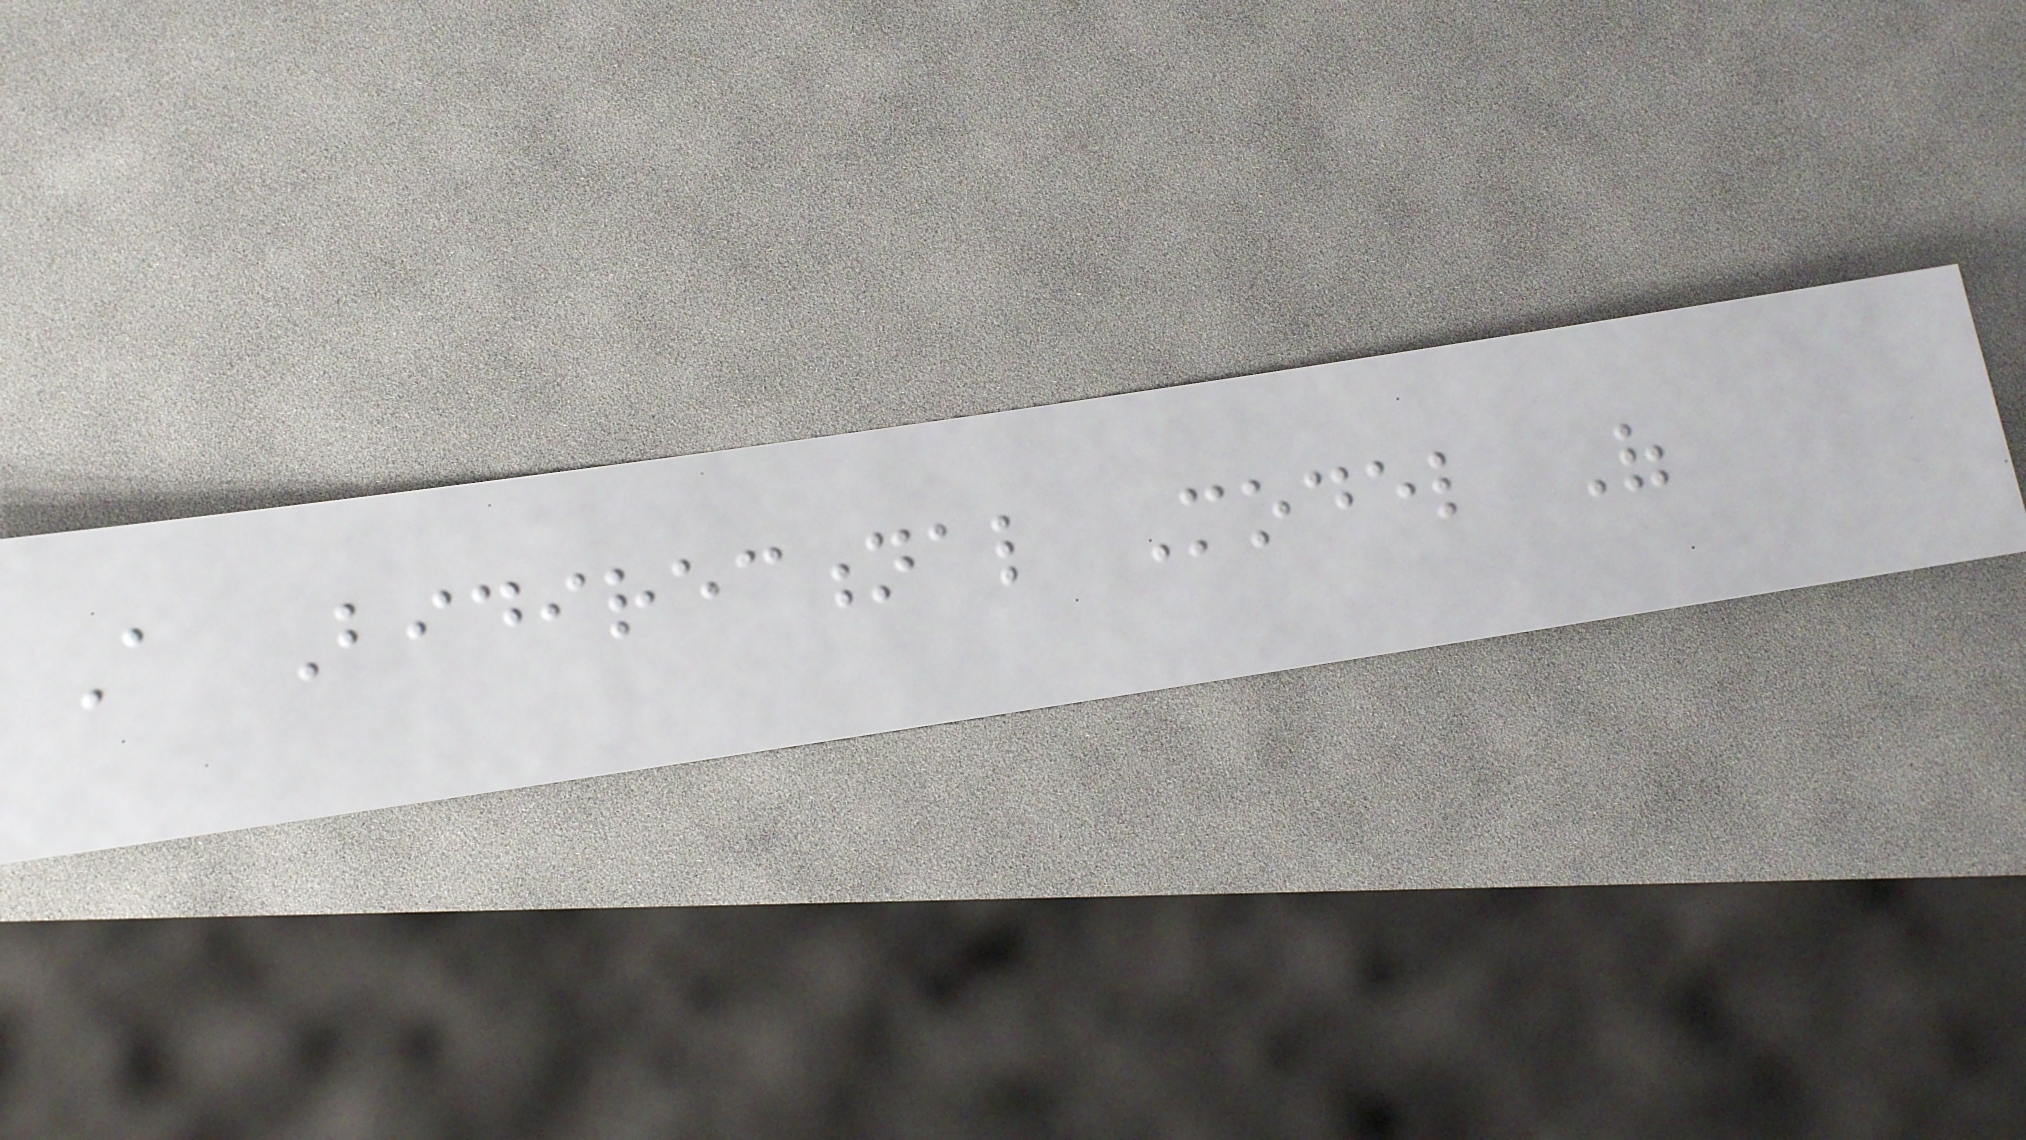A Bidirectional Model Of
